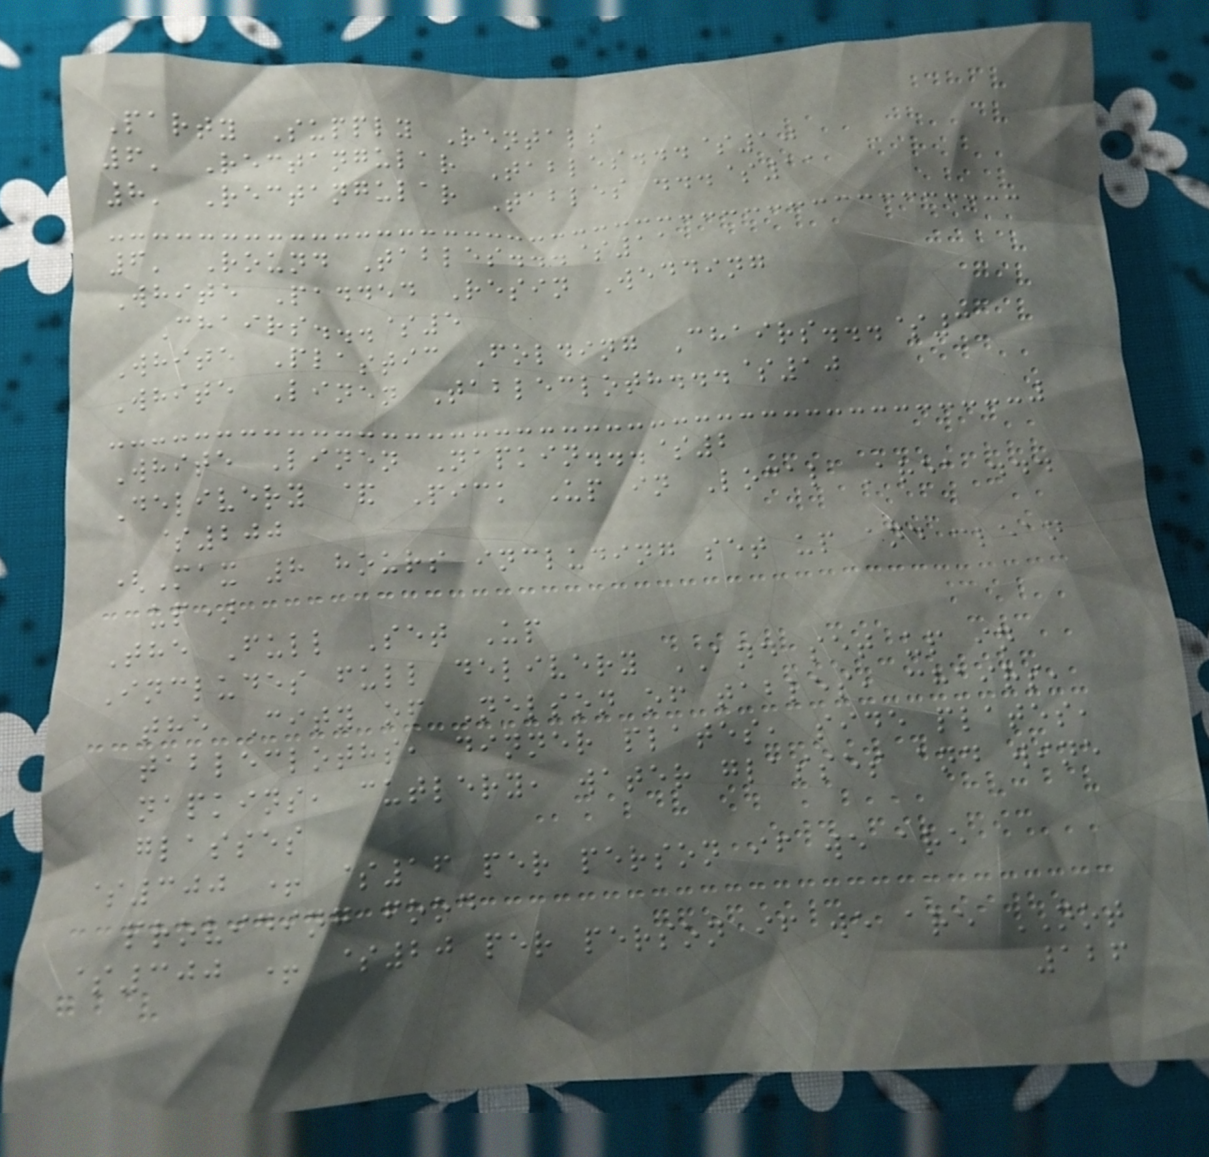Party Supply Rentals
6' Rectangular Tables...$10
8' Rectangular Tables ...$11
6' Round Tables...$11
White Padded Resin Wedding
Chairs...$5
White Plastic Folding Chairs...$3
White Linen Tablecloth...$10
White Linen Napkin...$2
Delivery & Pick Up in Local Area ...
$200
(Max 8 hours including set up and clean
up)
The Full Set Up
Includes full delivery AND set up in
the City of Nelson of tables, chairs,
tablecloths, dinner plates, side plates,
napkins, cutlery, water glasses and wine
glasses
$300 + $16 per person if we are
providing food
$300 + $20 per person if we are NOT
126
